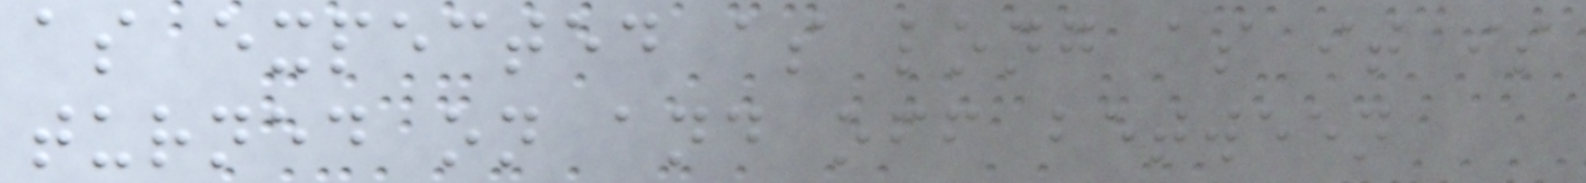as expected as long as it is
turned on and off between
